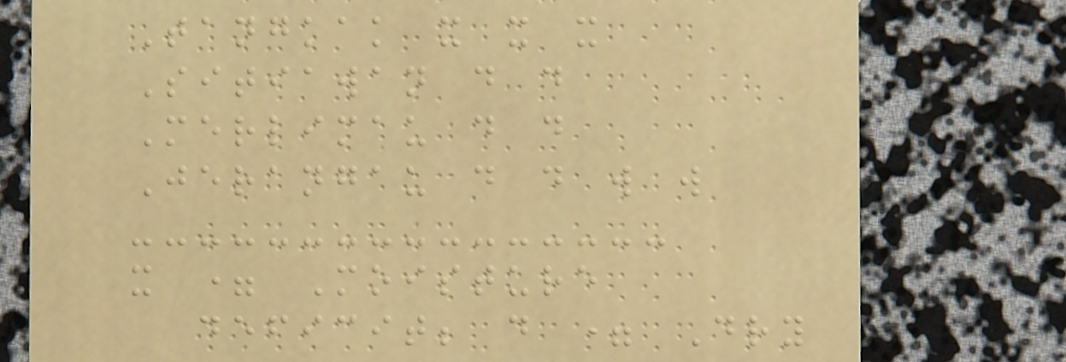Tangkak x x x
Sitiawan d d
Merlimau d d
Jerangau d d w w
x = Moisture
deficit; d = Dry
